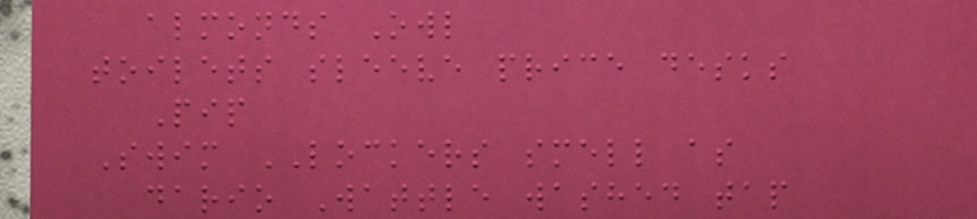almonds Owl
toilets sleeve price desks
Pip
Swim LOCKERS smell as
dario Wattle washed tap
